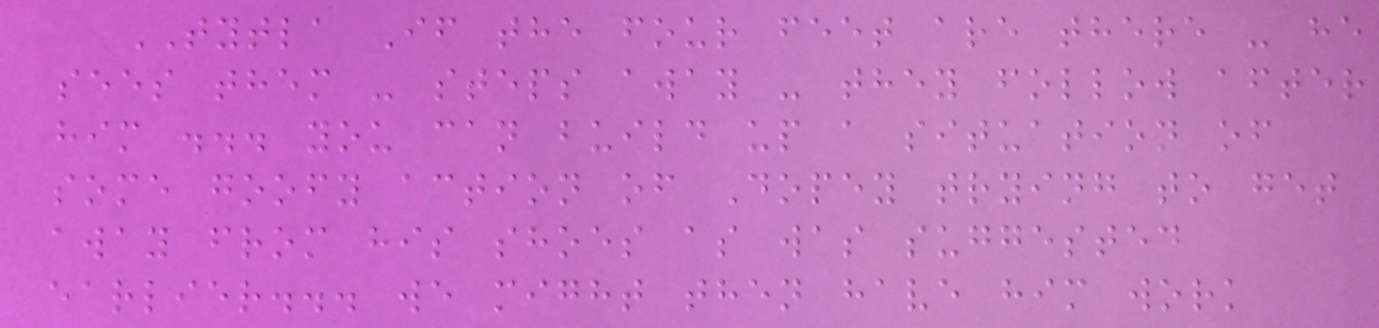TYTLA If the four feet are there - he
sees them - steps away - they follow after
him ... you can build up a situation of
some goofy action of Dopey trying to get
away from his shoes as was suggested
earlier... we might then have him work
